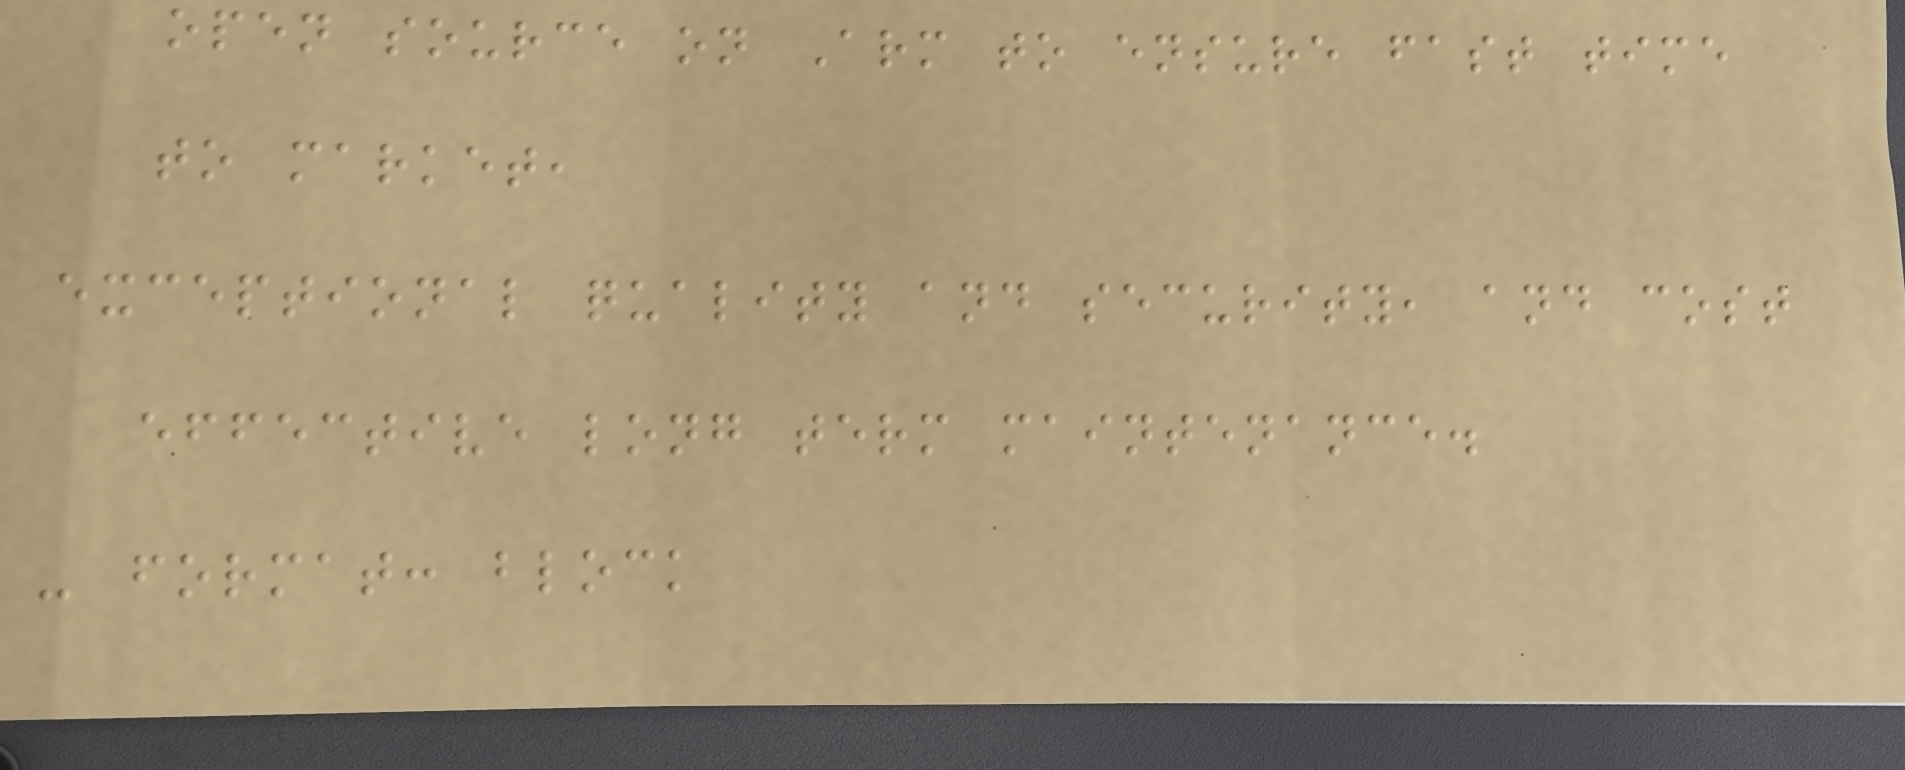open source on Arm to ensure fast time
to market,
exceptional quality and security, and cost
effective long term maintenance.
- format: block
